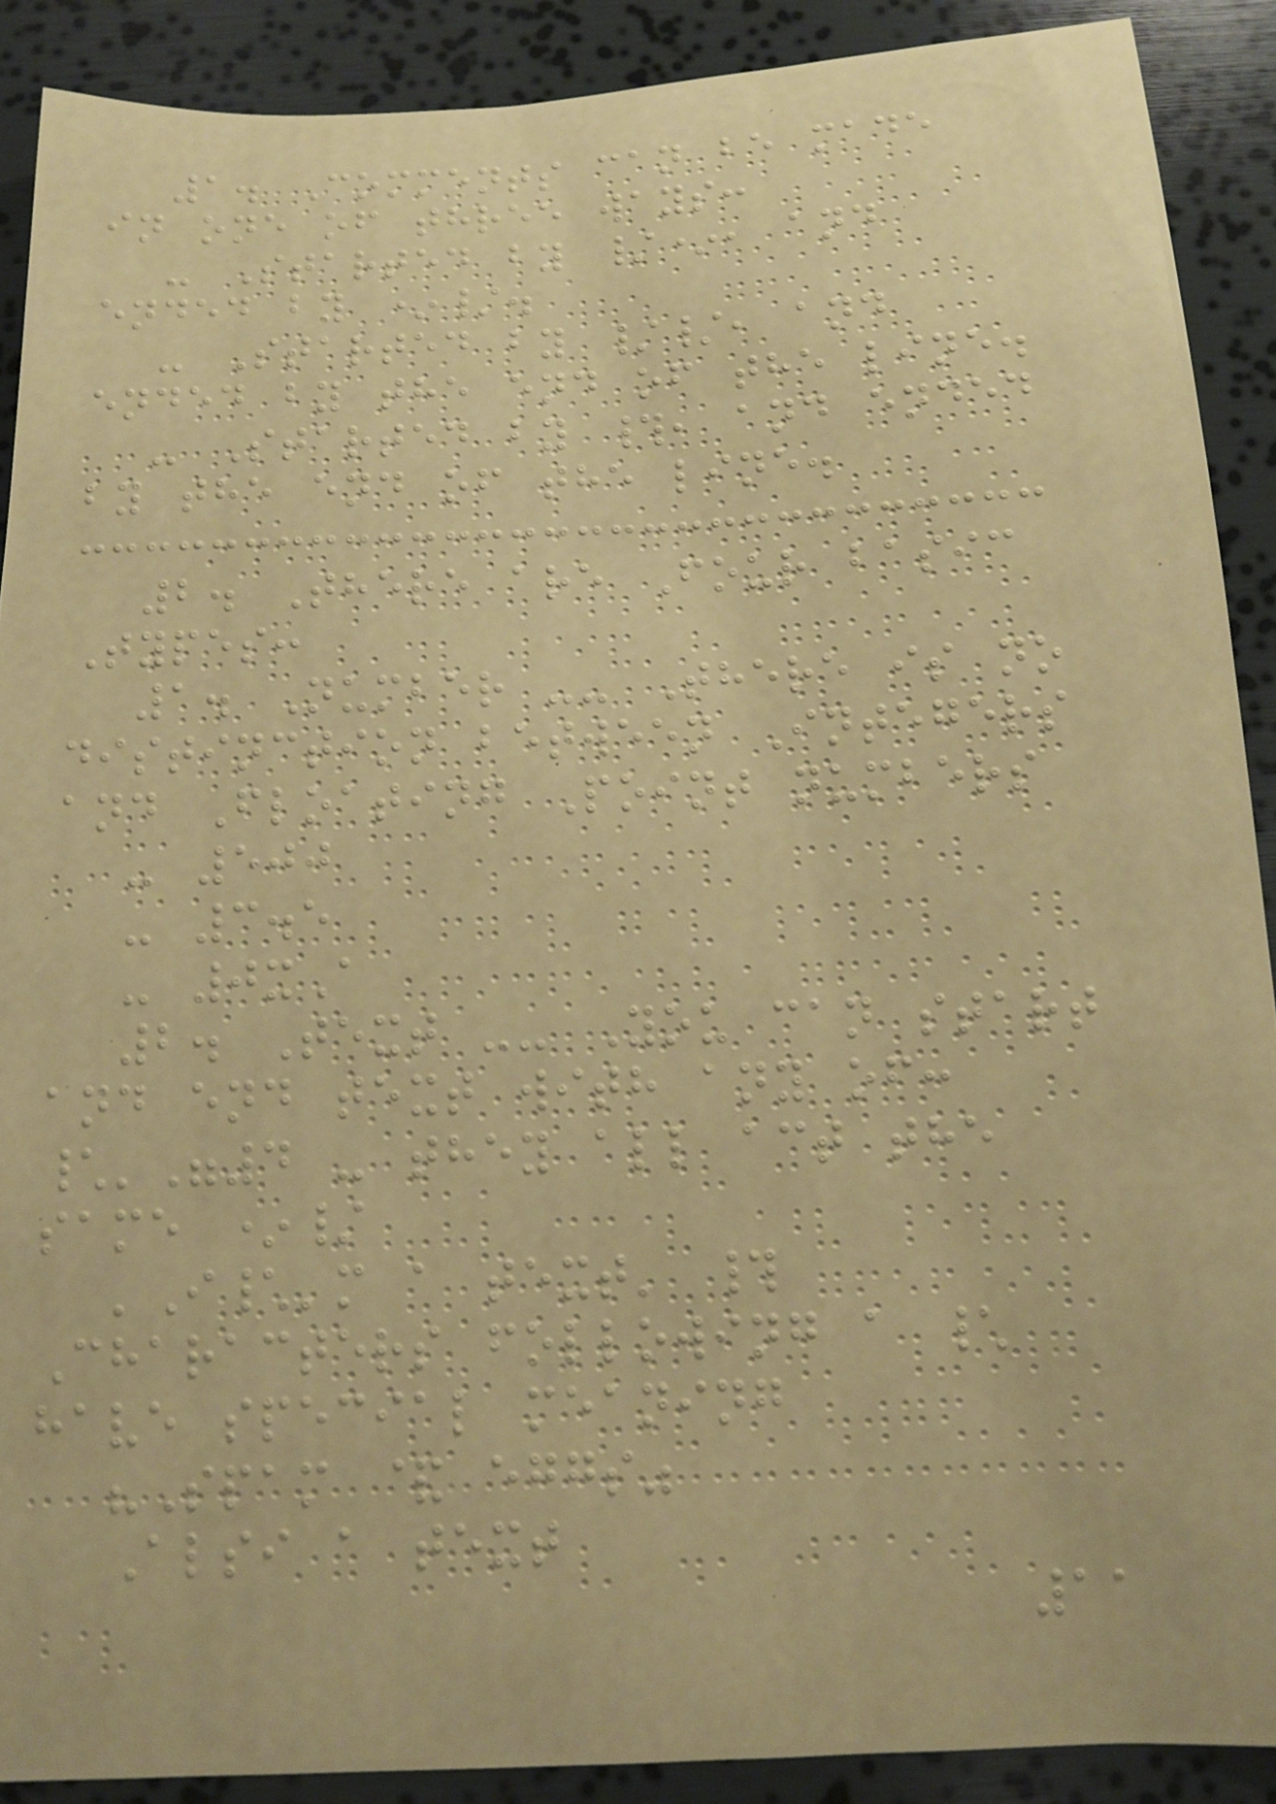1. Comments can be made
in one of three ways:
- Started by /*, and
ended by */.
- Started by //, and
ended by the end of the line.
- Started by #, and ended
by the end of the line.
2. There are Four basic
Types:
1. Number -- There is no
distinction between Integers
and Floating Point numbers
- 500
- 3.5
- 0xA
2. Text -- You can start
and end text with any of:
\'"4 - they all act the
same */
'I\'m a text' #
Characters following a \
have special meaning
"Spam & eggs"
Alsi a text
11
